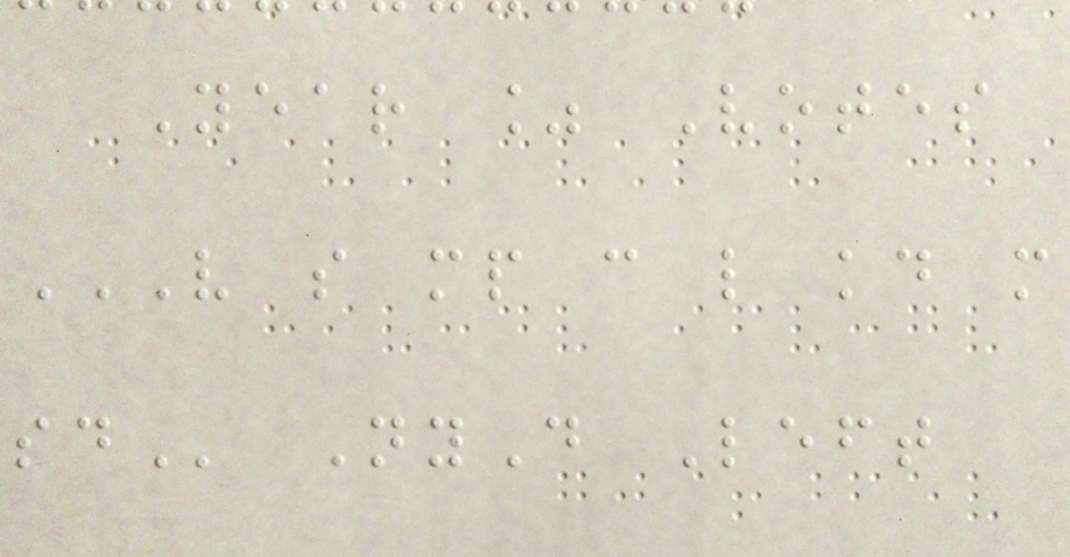Year % Votes
V S MP C L KD M
SD NyD Left
